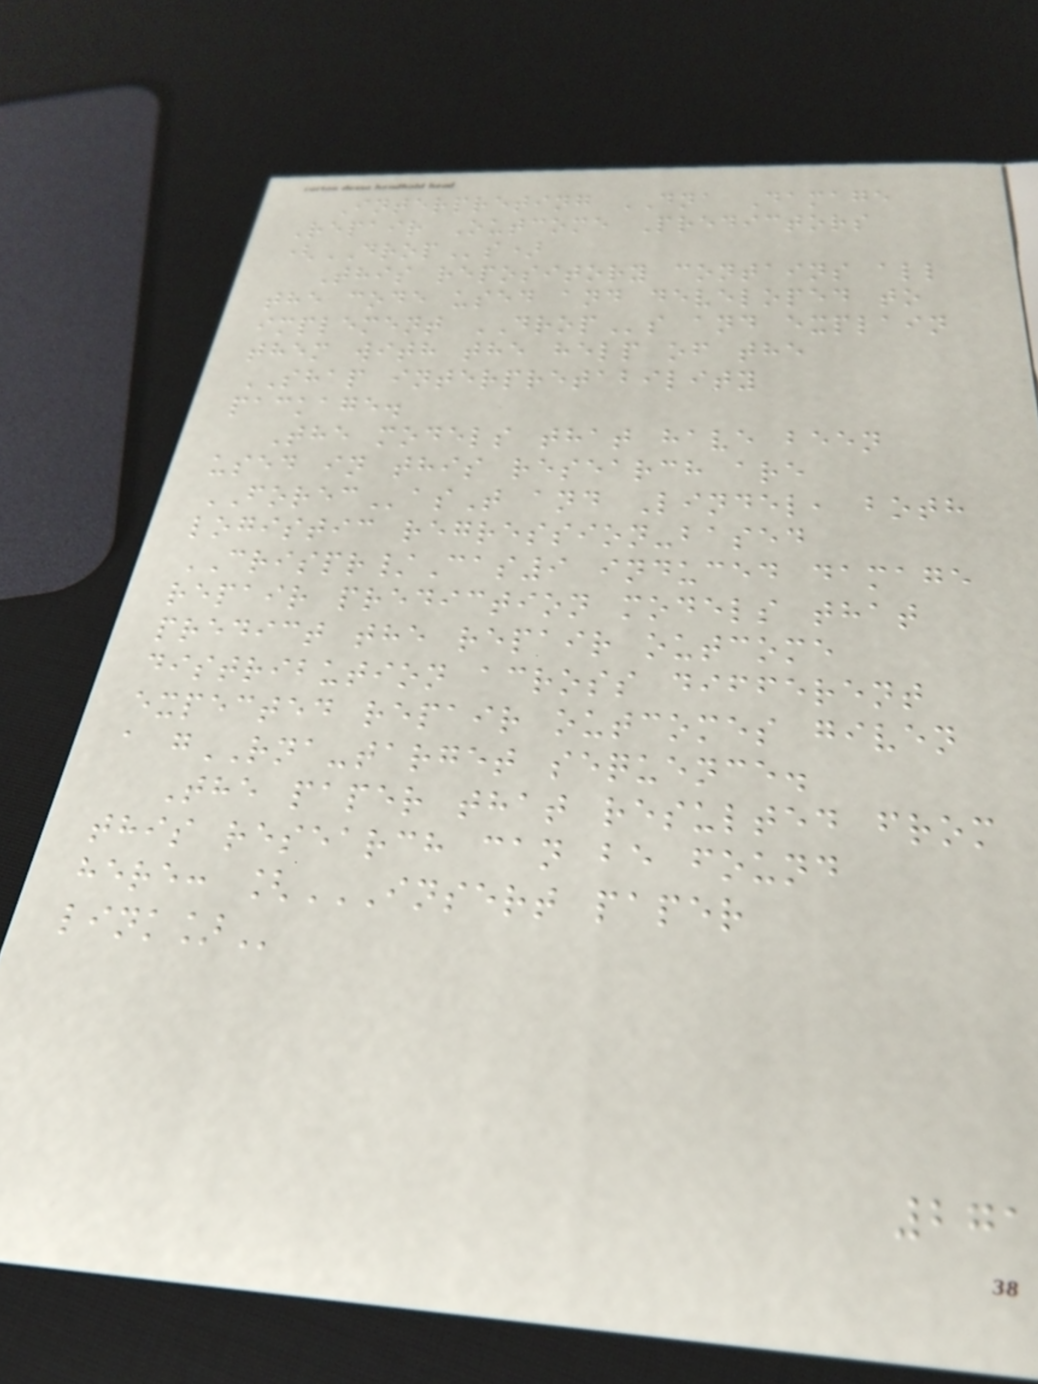Interpreting DNA Damage
Repair Outcome Predictors
(DROPs)
This repository contains all
the code used and developed to
implement DROPs and explain
them with the help of the
SHAP interpretability
package.
The models that have been
used in this research are
FORECasT and Lindel, both
logistic regression-based
CRISPR/Cas9 induced damage
repair prediction models that
predict the repair outcome
distribution across different
expected repair outcomes given
a gRNA-target sequence.
The paper that resulted from
this research can be found
here: [INSERT PAPER
LINK]
271
